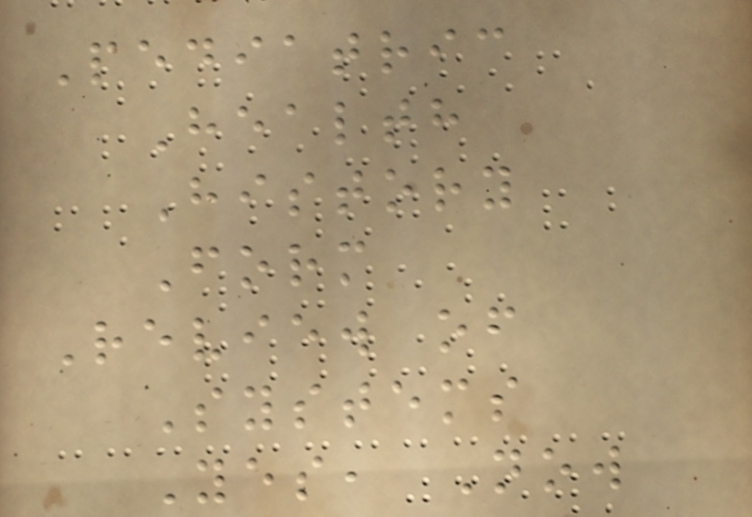Pediatric
Health
History
Form
Review of
Systems
Yes, Now
